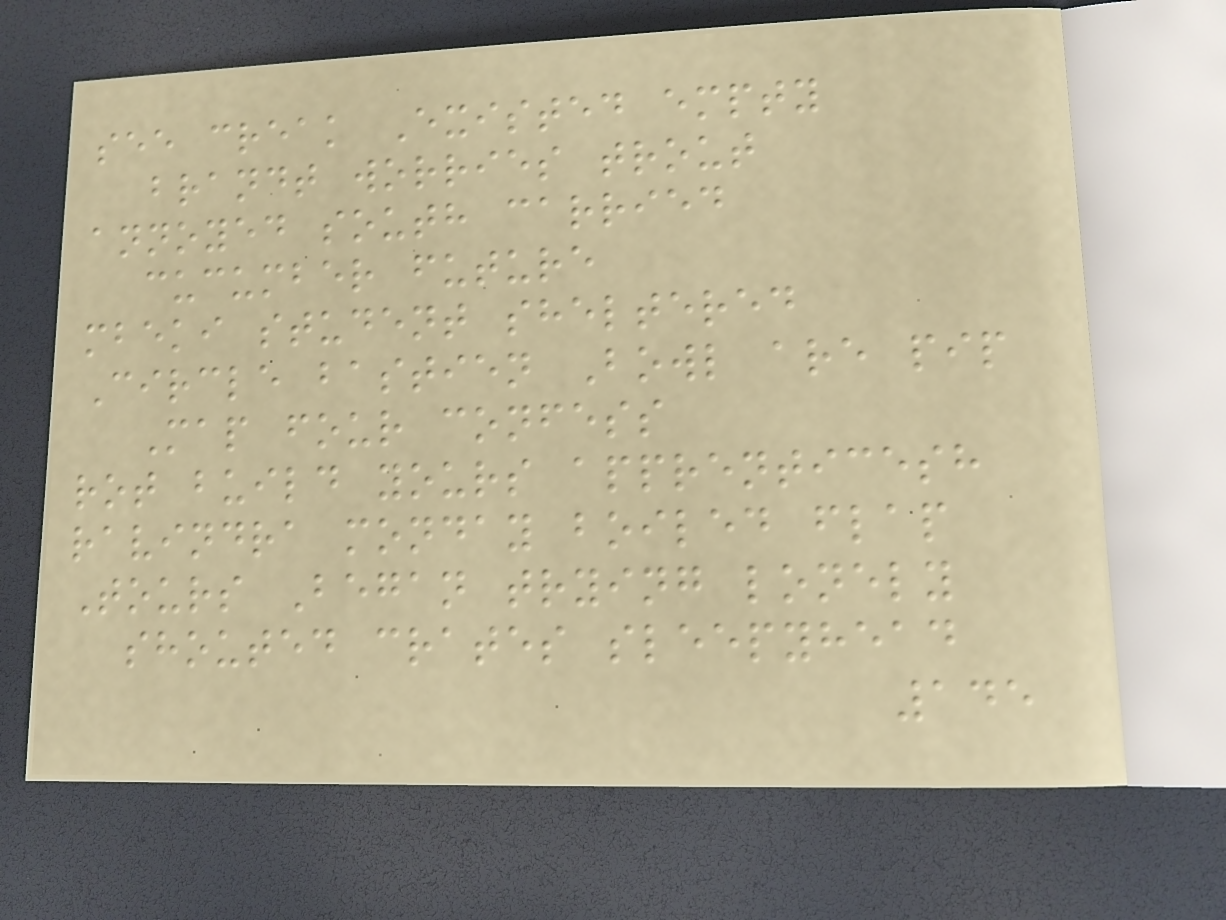see creak Existed empty
brandt worries trout
annoyed south carried
cucumber future
mbeki student sheltered
Circle bastien Bowl are pip
Map four confess
rot build yours apprenticesh
ravindra monday boiled flap
Tours Began trying lonely
shouted crates sleepyhead
145
